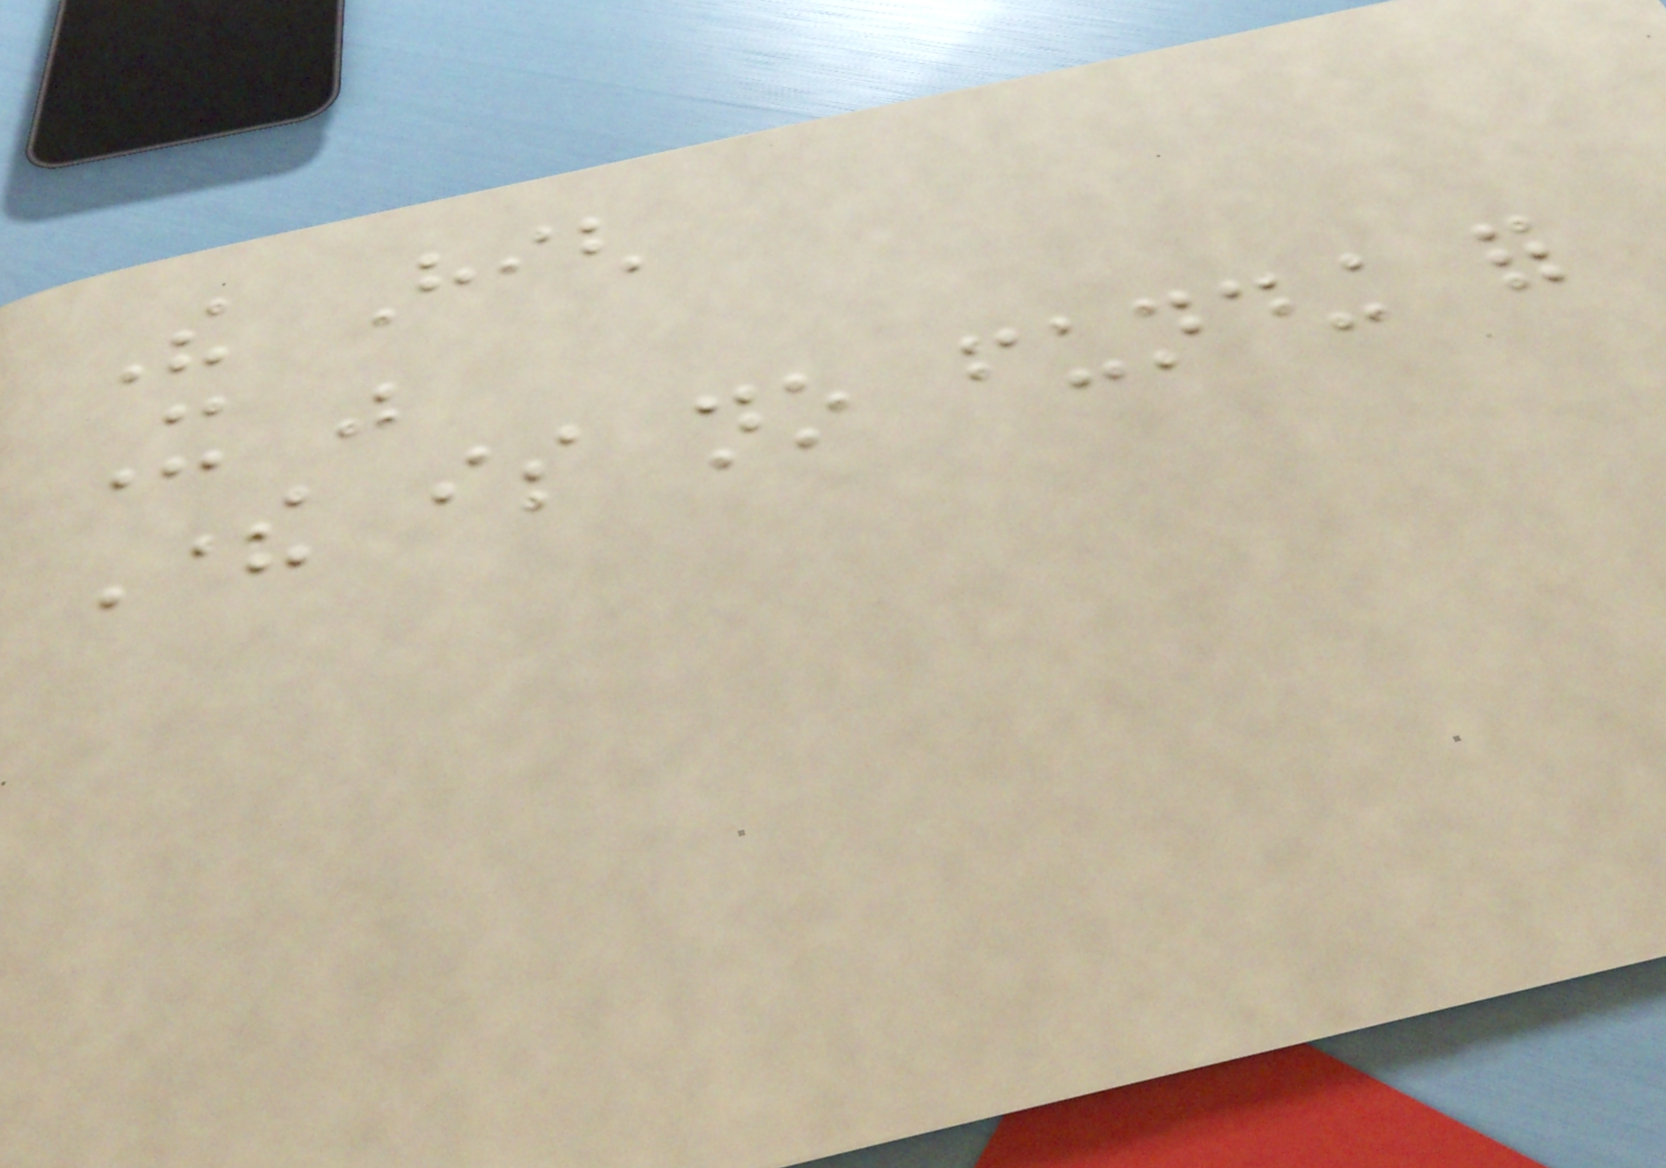The High
It was
There is no funding for
